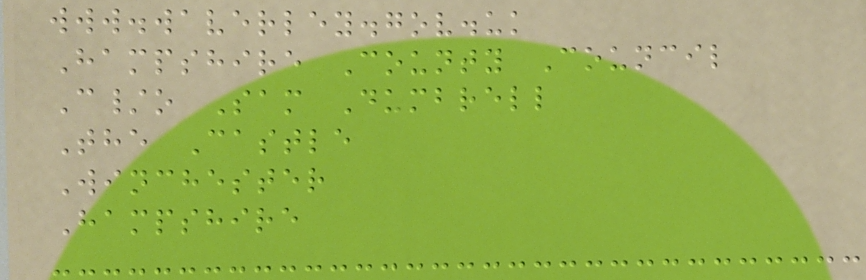www.waverley.gov.uk
Hampshire County Council
C/o Sam Dumbrell
The Castle
Winchester
Hampshire
